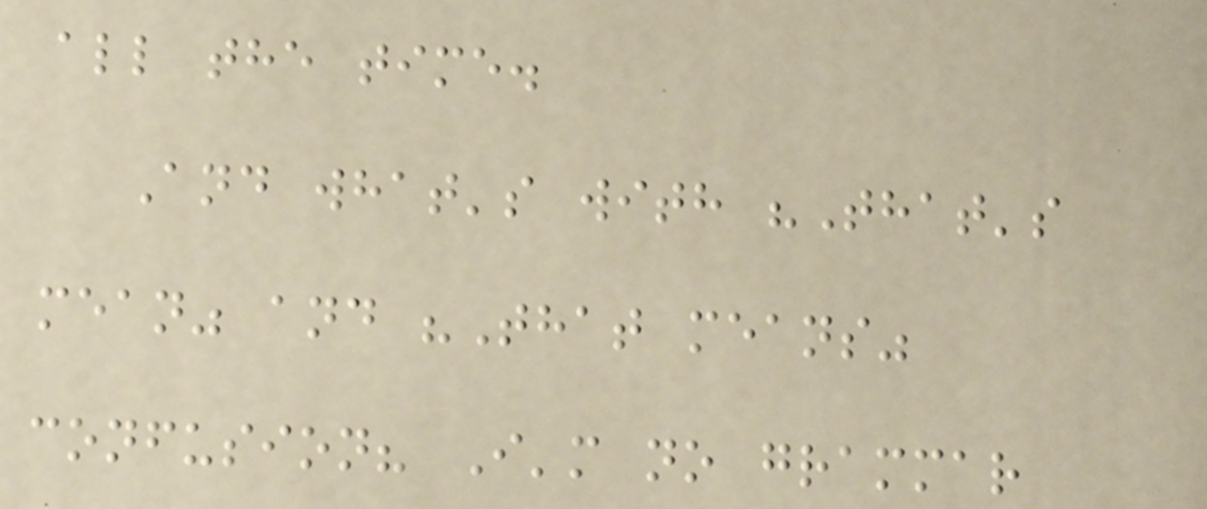all the time.
And what's with "That's
mean" and "That means"
confusion? I'm no grammar
